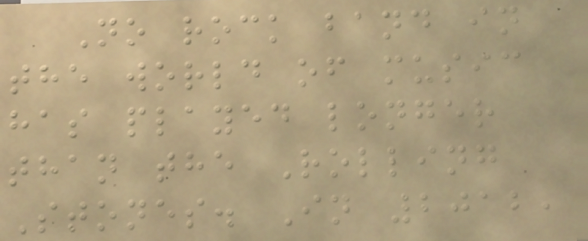No rock band in
the world of music
has played longer
than the Rolling
Stones. In 2012,
